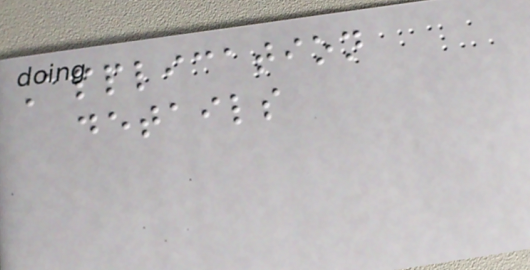Application
details
